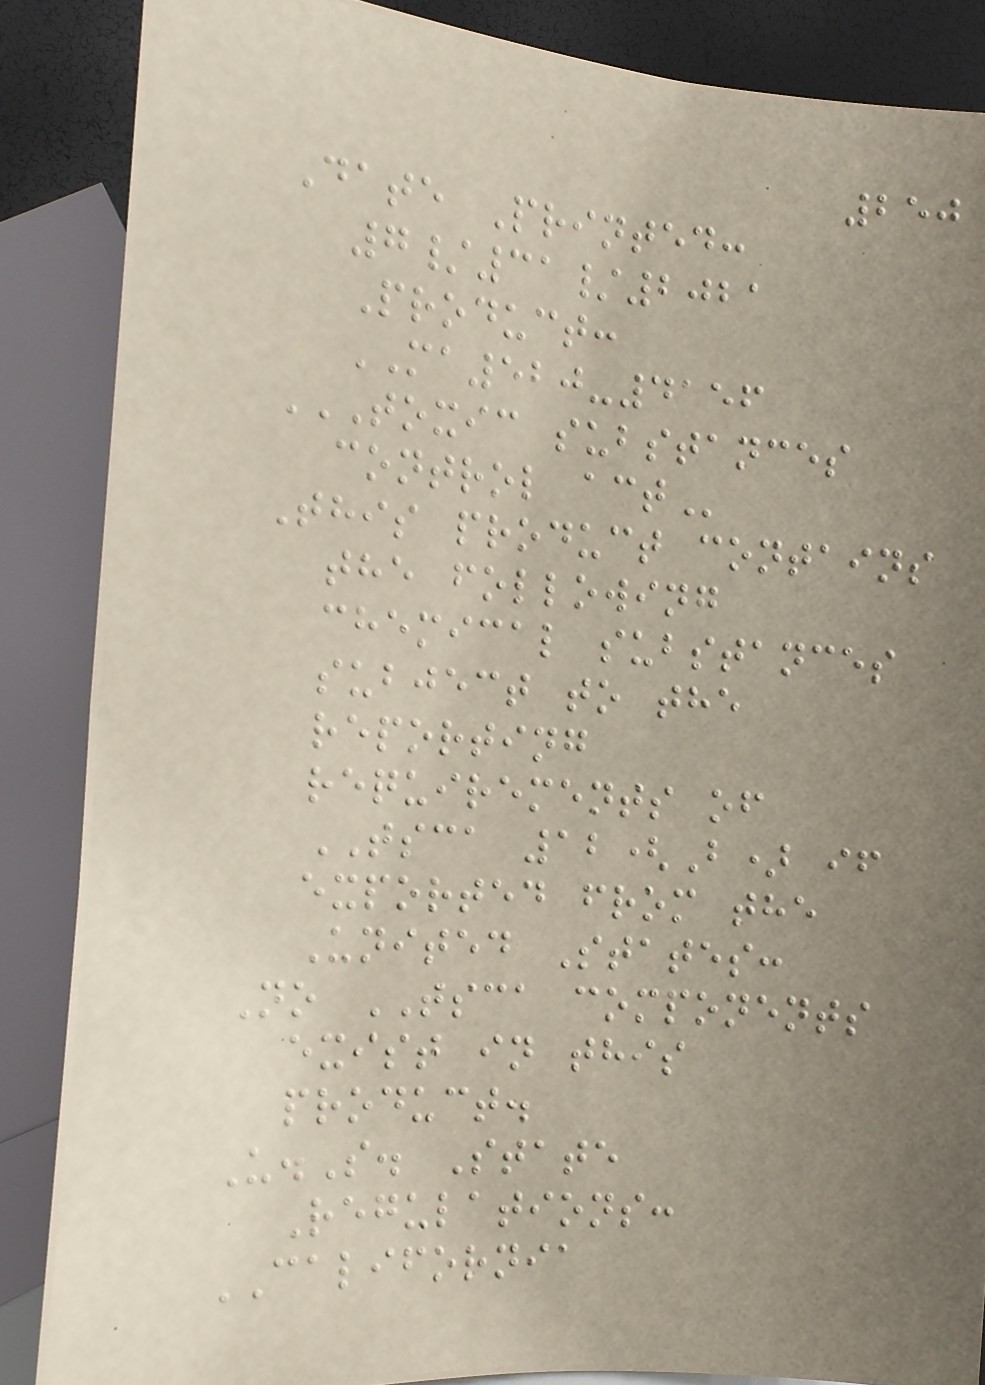250
Date Printed:
7/31/2021
Product:
MA520-4156
TOXIC SUBSTANCES
CONTROL ACT
This product contains
the following
chemical substances
subject to the
reporting
requirements of
TSCA 12(B) if
exported from the
United States:
No TSCA components
exist in this
product.
U.S. State
Regulations:
CALIFORNIA
